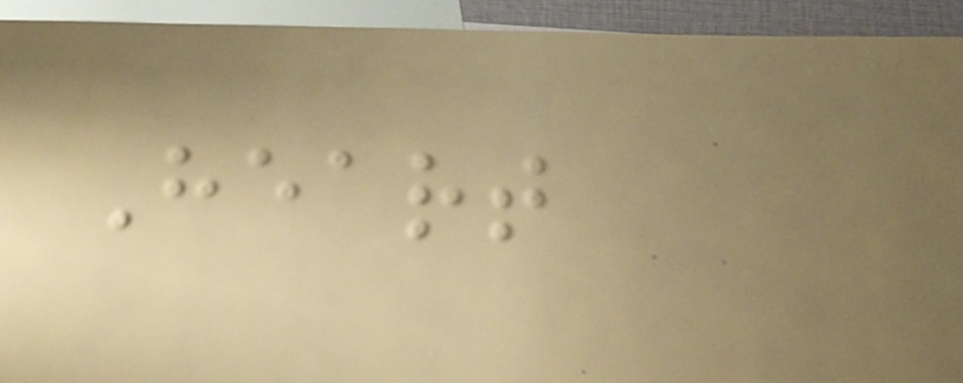Heart
